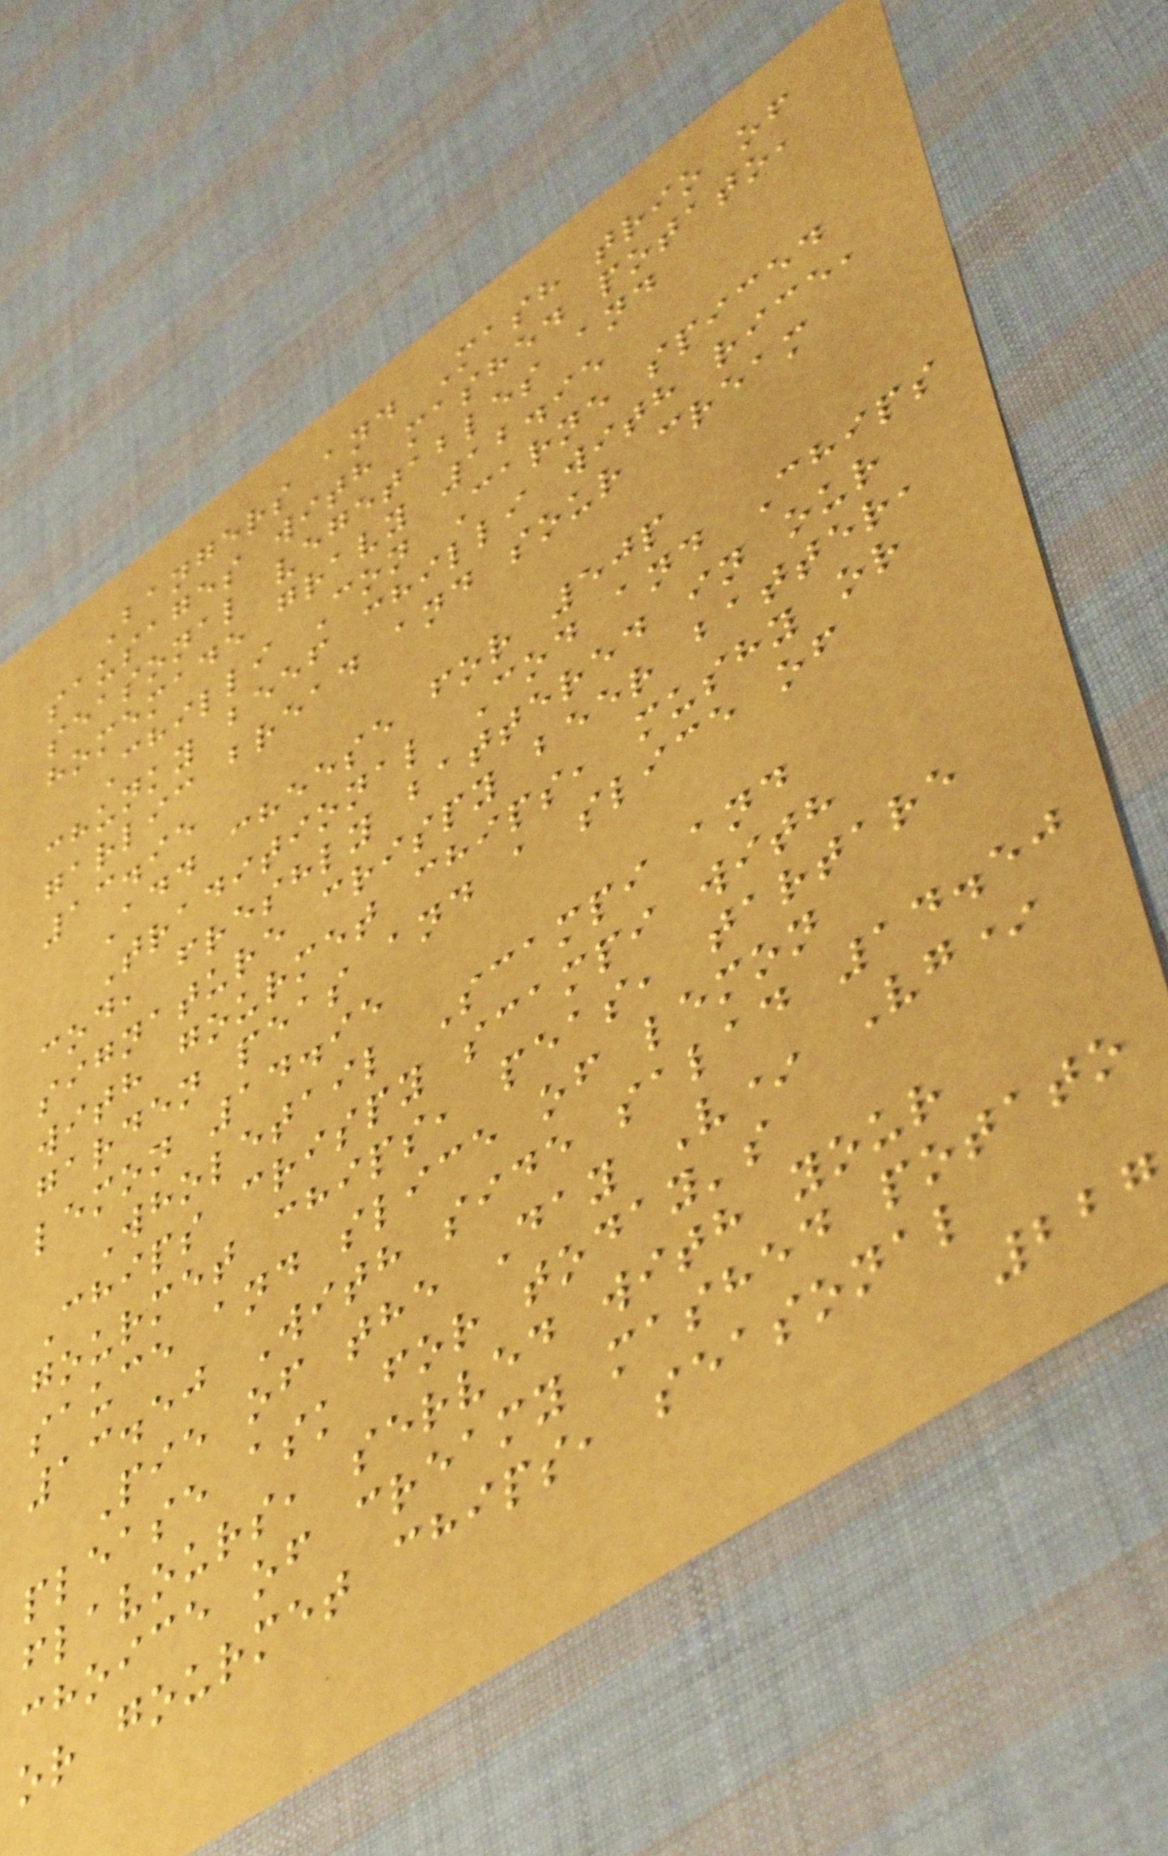Bangers and Mash trio of
sausages with mashed potato,
seasonal vegetables and
homemade gravy 12.95
Chilli Con Carne spiced
chunky beef chilli with rice,
garlic bread and sour cream
13.95
Add cheese for 50p
Traditional Cod and Chips
cod, freshly battered in our
signature crispy beer batter,
with gourmet chips, mushy or
garden peas and a slice of
lemon 14.95
Wholetail Scampi and
Chips crispy scampi with
gourmet chips, peas, tartare
sauce and slice of lemon
13.50 With side salad 14.50
Pie of the Day V* Vg*
please ask for today's
flavours, served with your
choice of creamy mashed potato
or gourmet chips, seasonal
227
